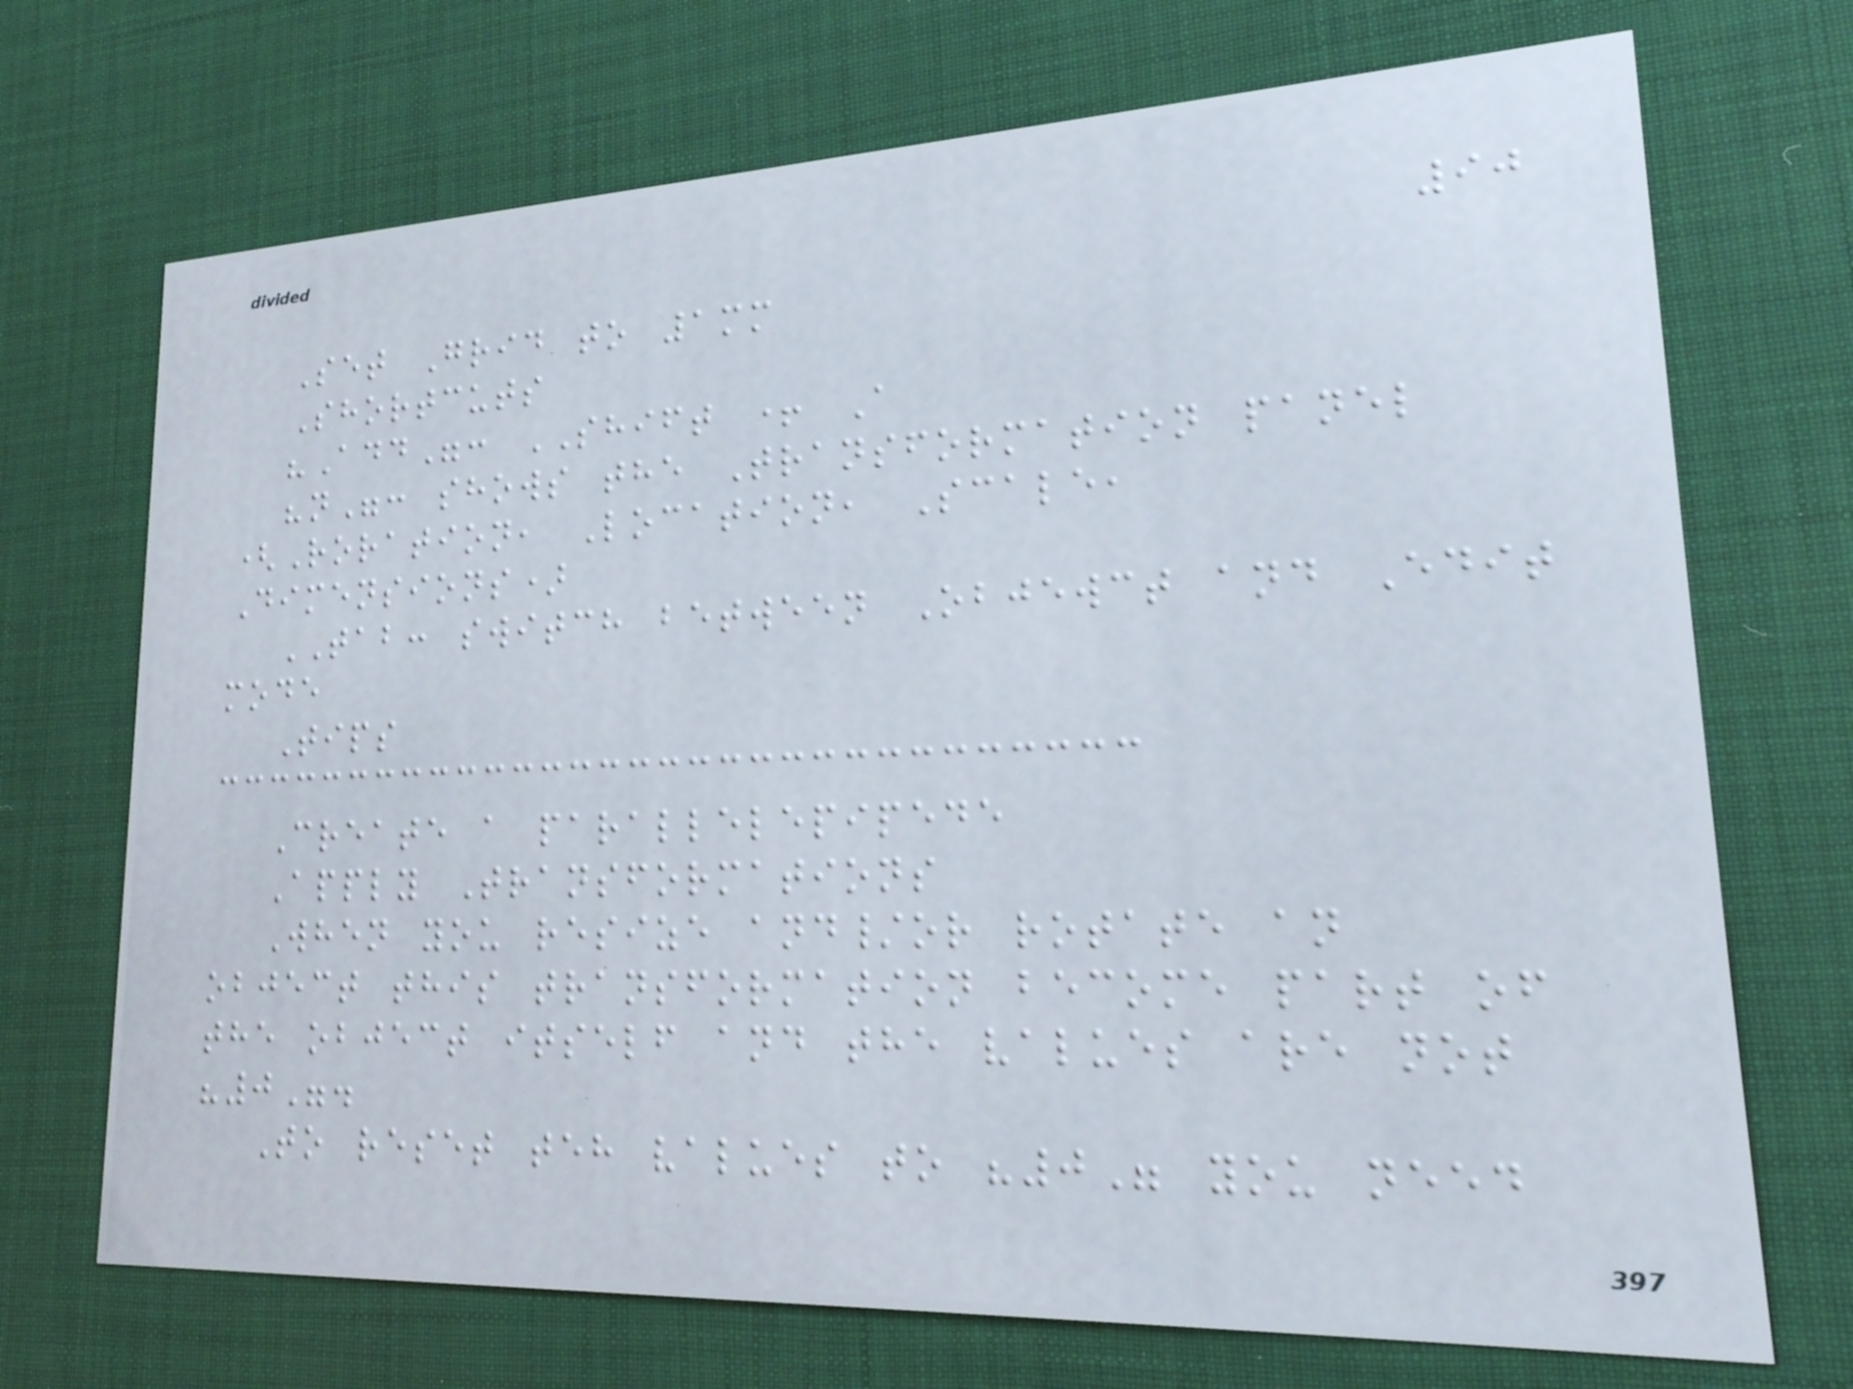90
Set Grid to 1mm
Shortcuts
"Add": SHIFT + A
"n": shows the Transformation panel
(Roration, Location, Scale,
Dimensions)
TAB: switch between Objewct and Edit
mode
Tips
Create a parallelepipede
Apply Transformations
When you resize and/or rotate an
object this transformation become part of
the object itself and the values are not
"0".
To reset teh values to "0" you need
